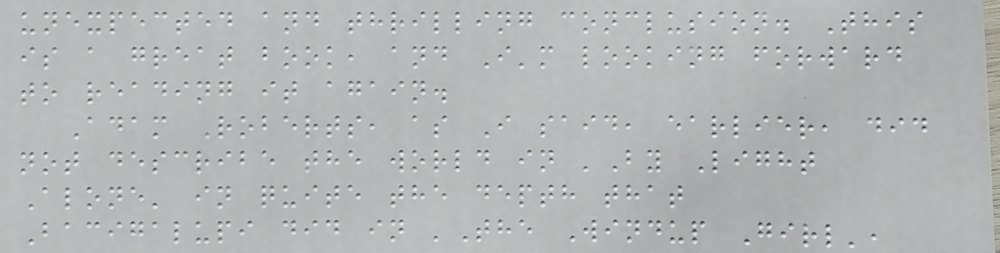unexpected and thrilling conclusion. This
is a great book, and I'm looking forward
to reading it again.
Adam Roberts, as I said, earlier, did
not describe the world in 'By Light
Alone' in quite the depth that
Bacigalupi did in 'The Windup Girl',
